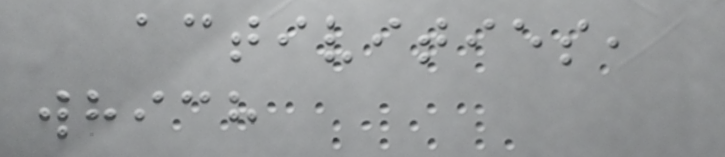activities,
which
